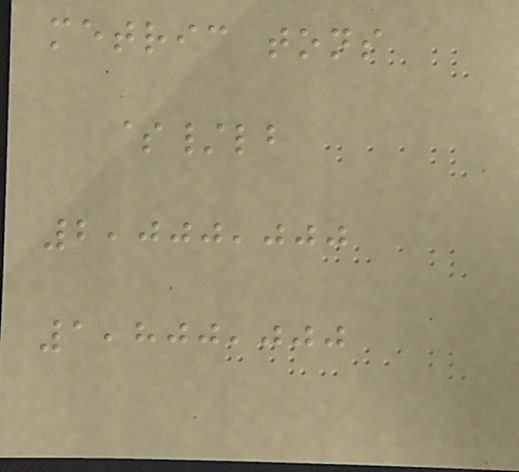metric tons
$/lb
2,000,000
1,800,000
